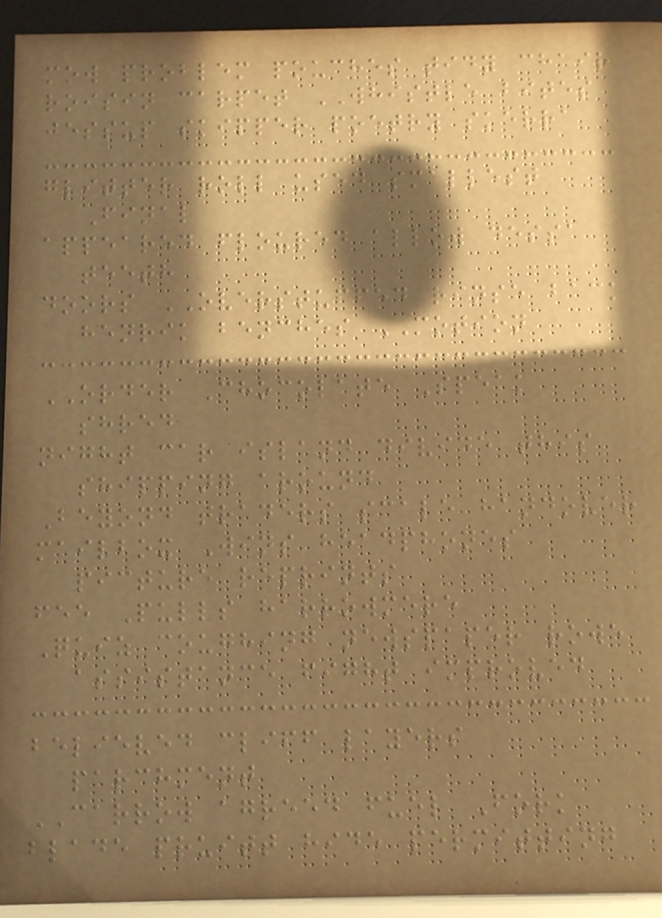mow problem pouches tidy chair
roisin carpet WHISTLE bites
jessup skipper poetry skerra
glitter roll used smallest
Final
appeared floured allow dessa
teeth
doors OVERSTUFFED rinse back
henrik benches MOTION
ORDER Chocolate Speak
shred
night car island divide this
shipping around
Beyond traders scale handover
mailbox Wins headphones
picture reprints
fee Pulls harrowmere
Quiz coughing newspaper rowe
assistance fight improved
believed cliff layers
parchment
CARROW agreed fuel Fork
blade pruitt hide permitting
